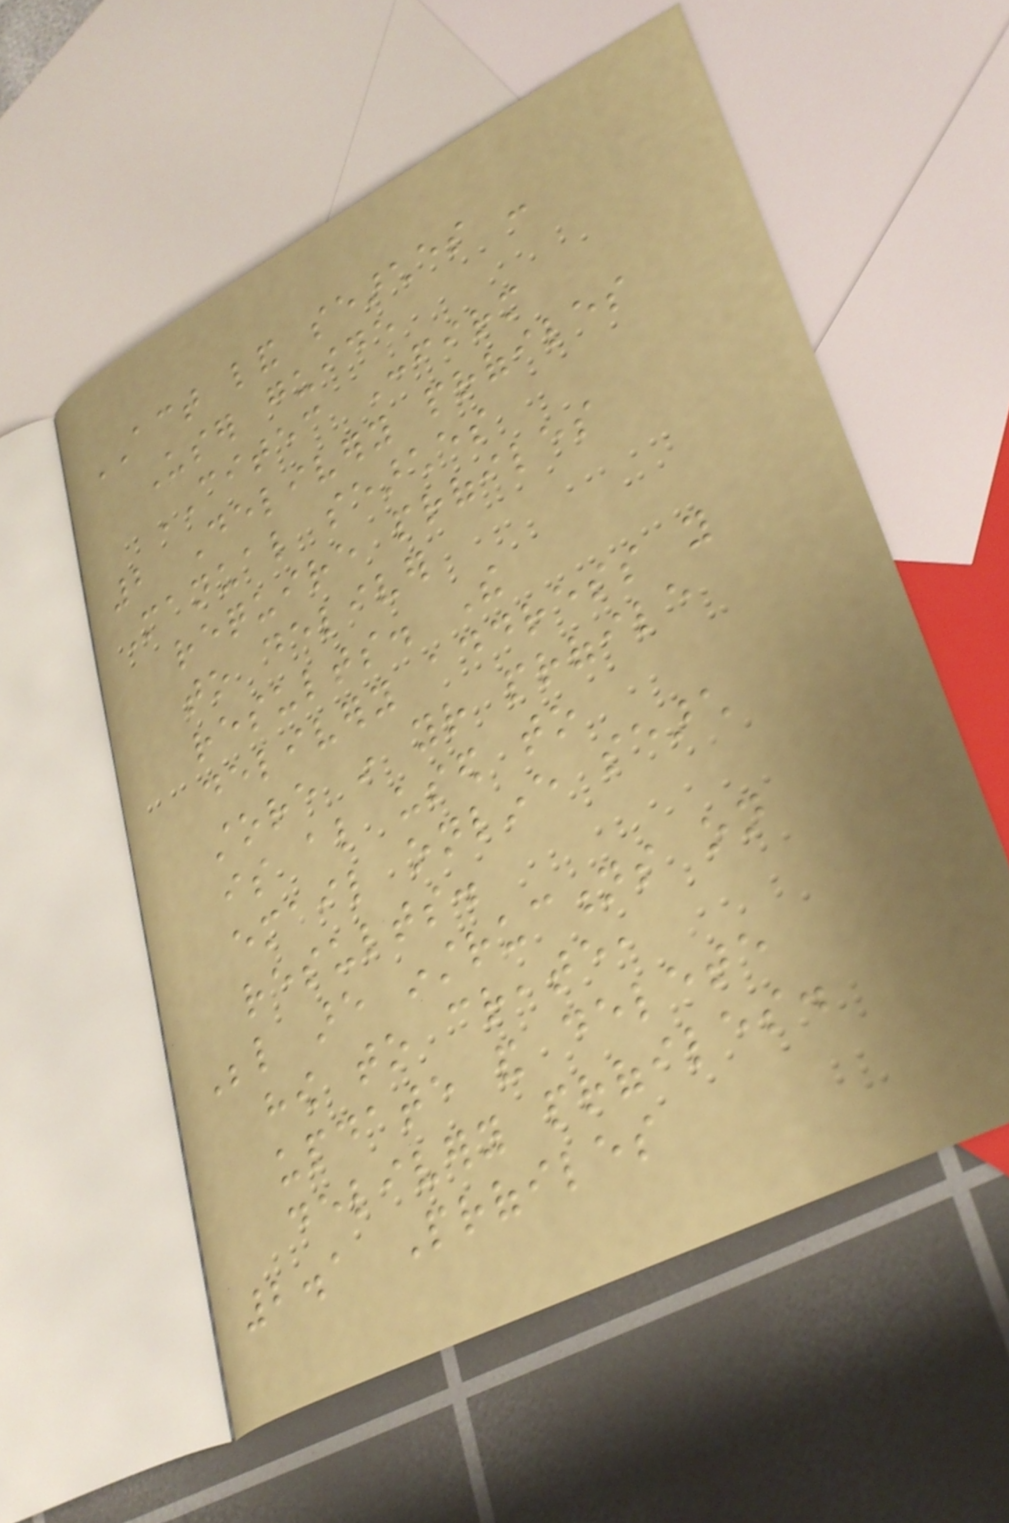ACT land searches -
User guide
CITEC Confirm
2 Delivery profiles
Manual searches
require profiles
to deliver
results. The
delivery address you
store in your profile
is also used to
email online search
results.
Below are instructions on
how to create,
update and delete
delivery profiles.
2.1 Profiles
